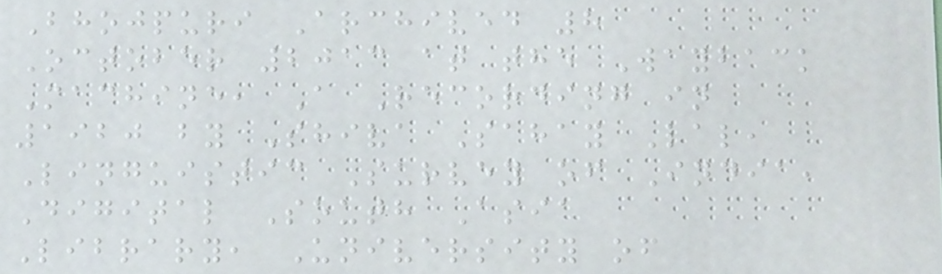Bhojpuri Archived 8
October 2013 at the Wayback
Machine, A Recording in
1920 by Shiva Sahay Lal,
Linguistic Survey of India,
Digital South Asia
Library, University of
